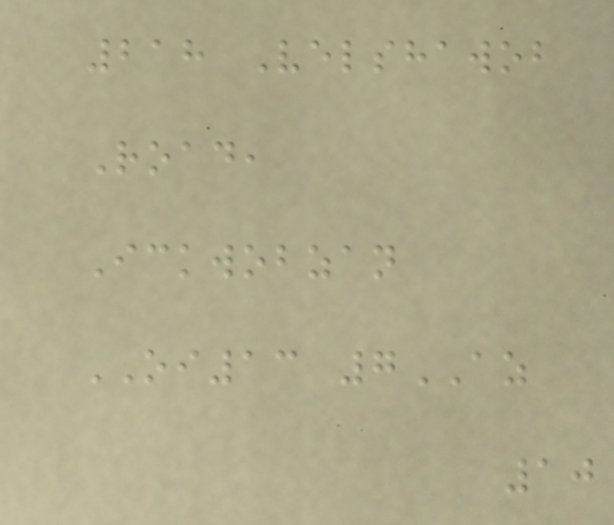218 Velshawob
Road,
Ickwobzan
OI13 7AZ
10
